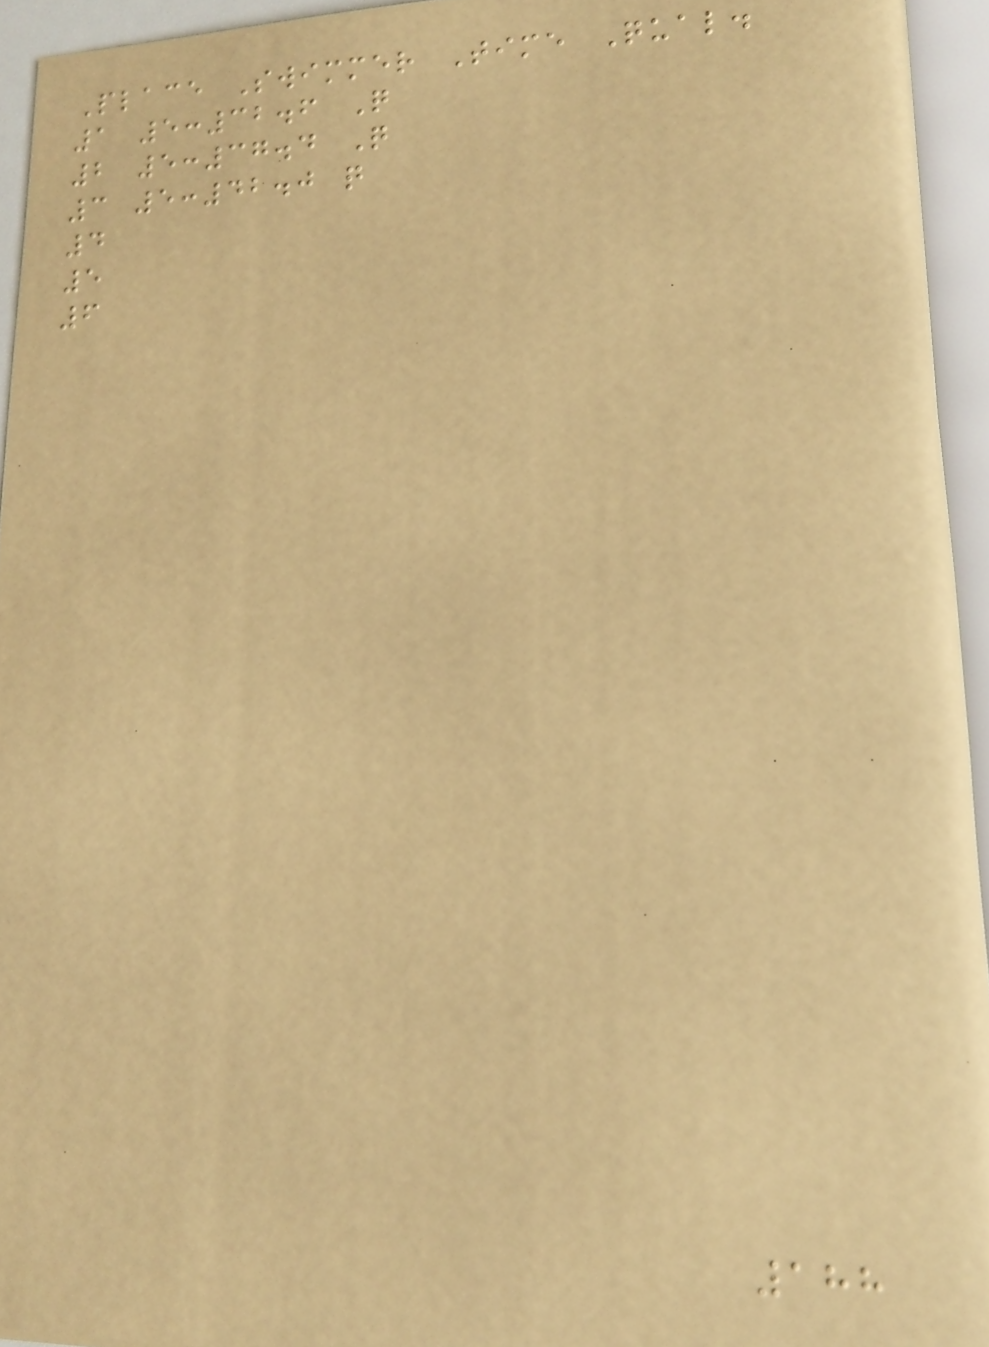Place Swimmer Time Qual.
1 5:32.6 Q
2 5:37.4 Q
3 5:42.0 q
4
5
6
188
